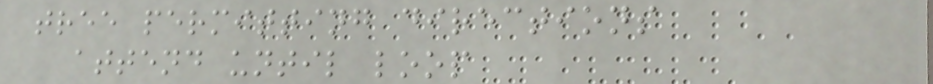tree permitting directions
attend until loop
